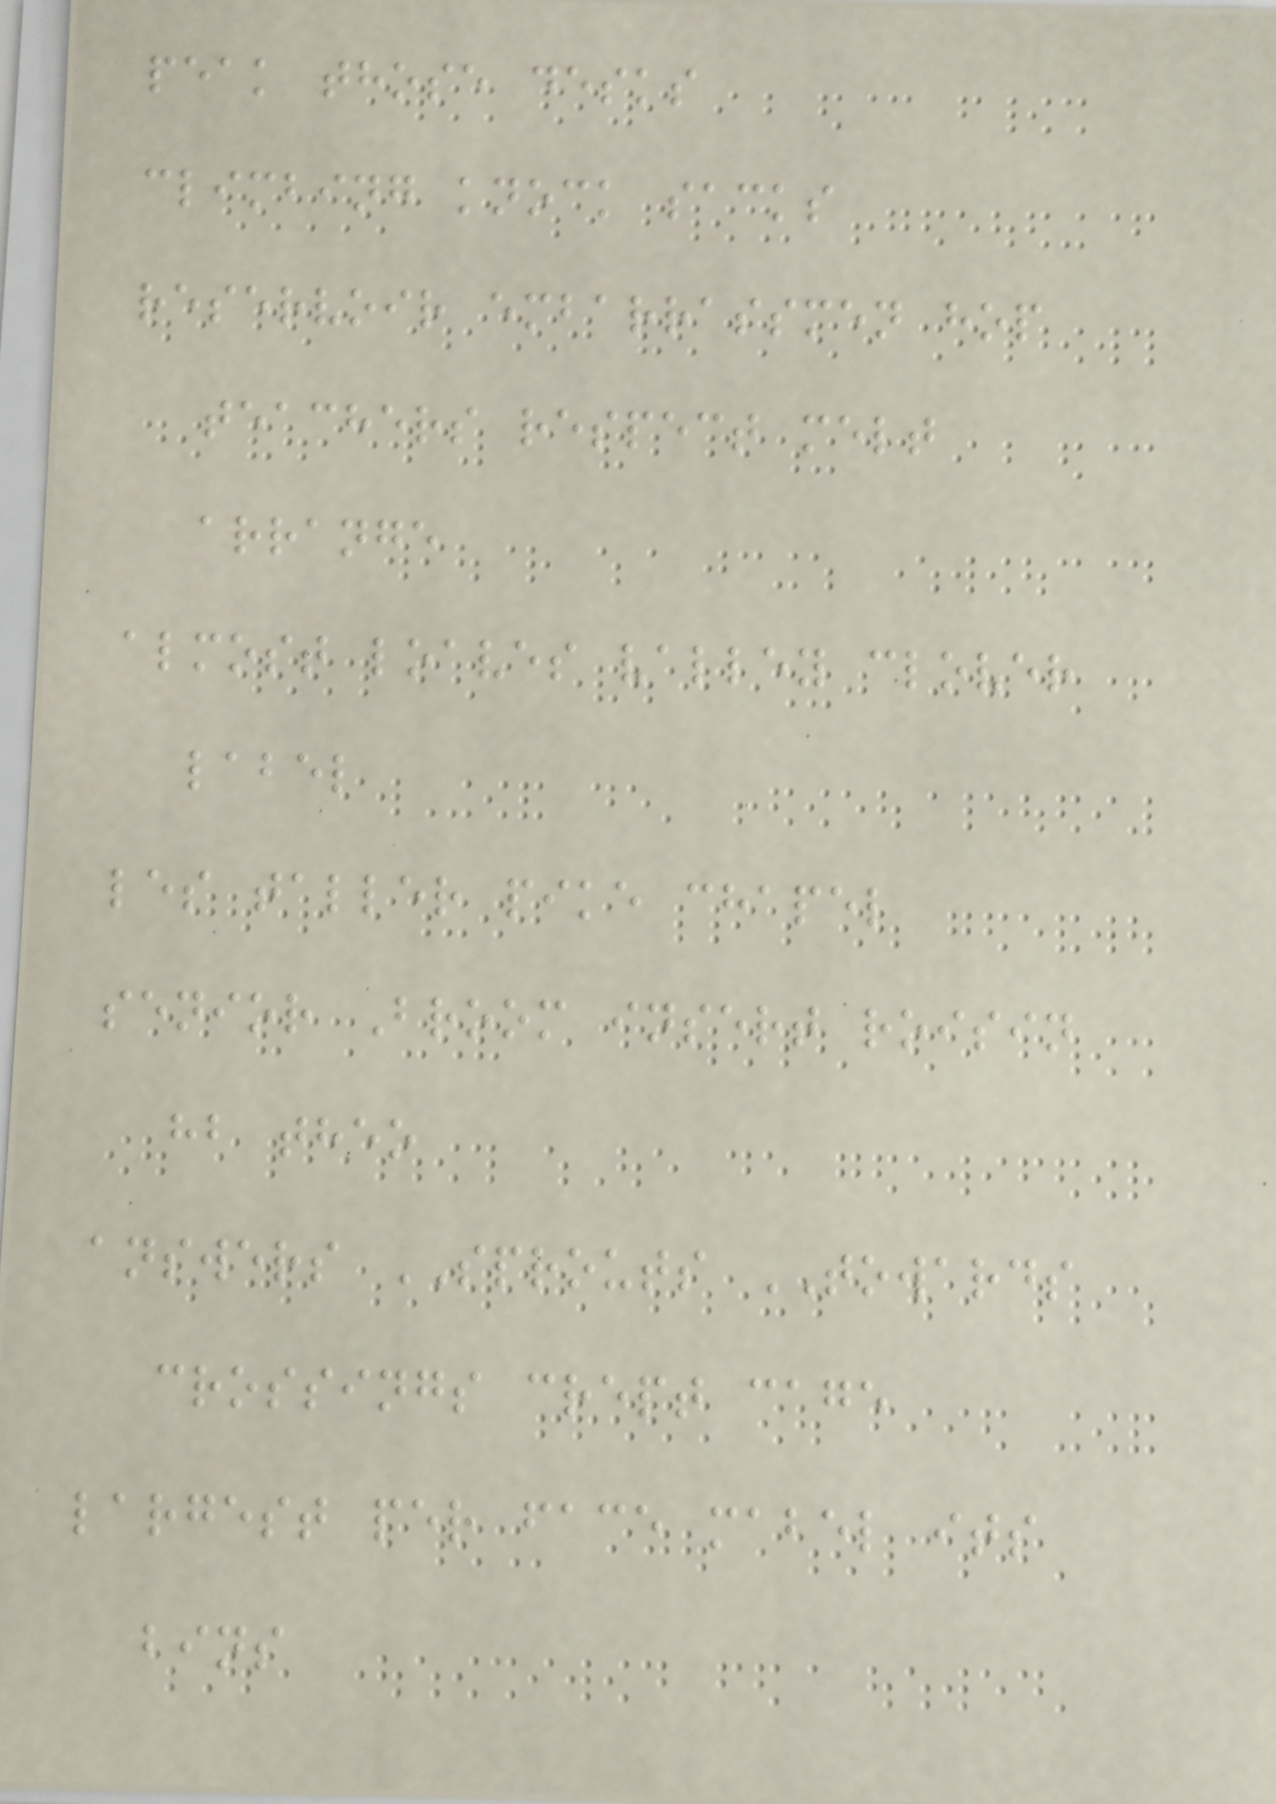peak those desks
climbing knock sacks
reservoir embarrassmen hop
teachers respect melt
arrange
almost loaves valley clover
label
les taller pike chapel
senior Broom insert roisin
hb theo
answers SPROUTS TOWARDS
crossings crept cage
largest per face mabel its
bins
